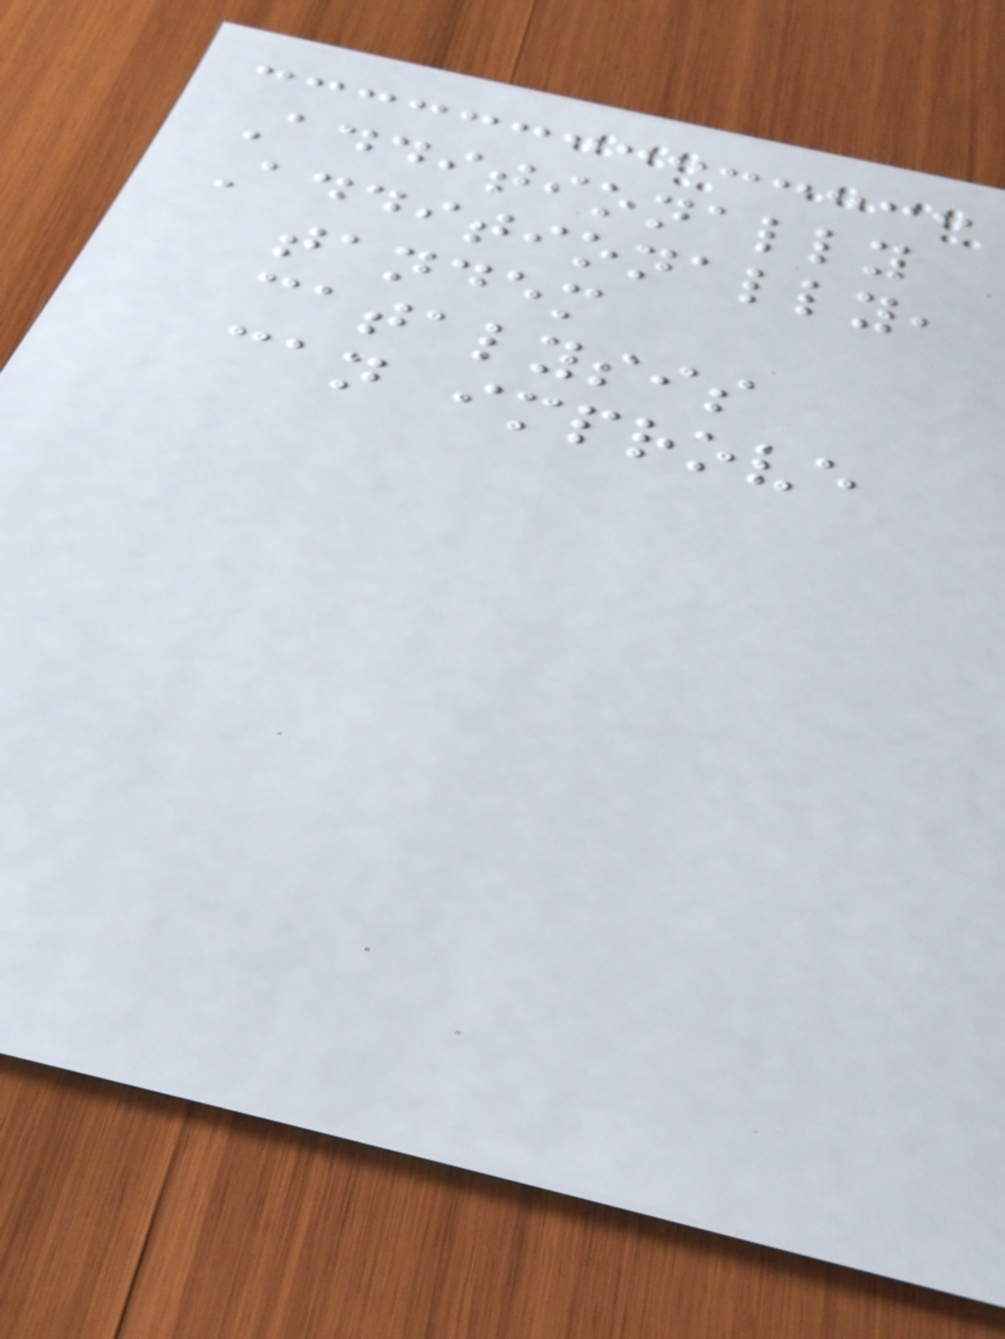Additionally
Additionally,
tandem
catalysis
can improve
